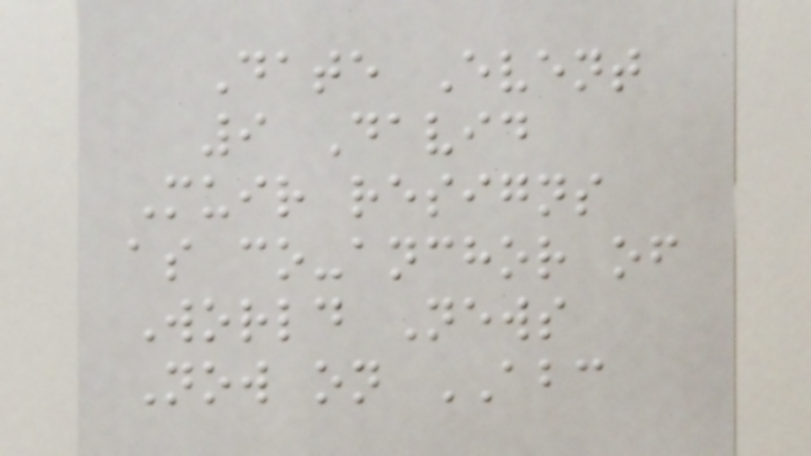Date Event
9 David
Muir resigns
as co-anchor of
World News
Now on ABC
